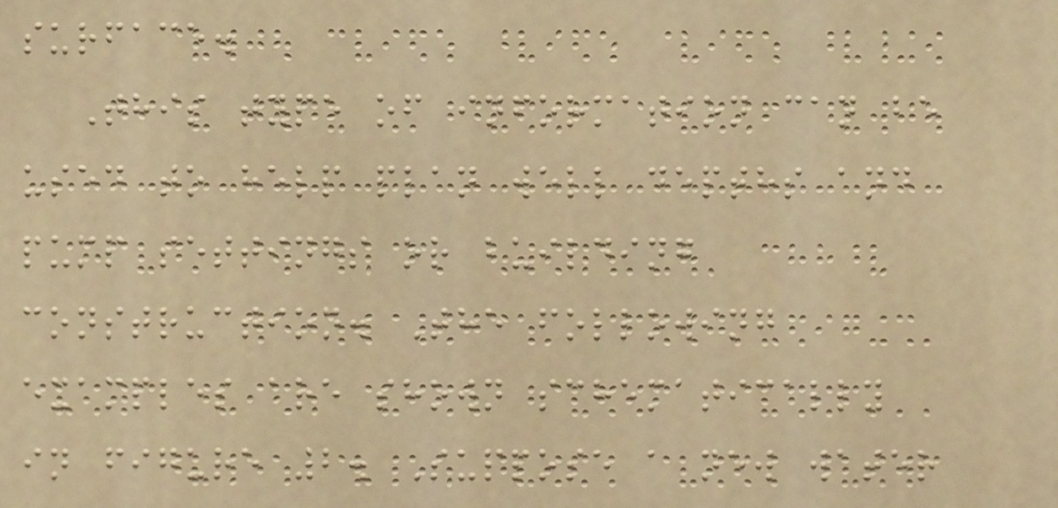surface.
This type of information can be
used to help plan well depths and
pump settings or building
construction. The following
examples are shown schematically
in figure 2. Suppose a new water
